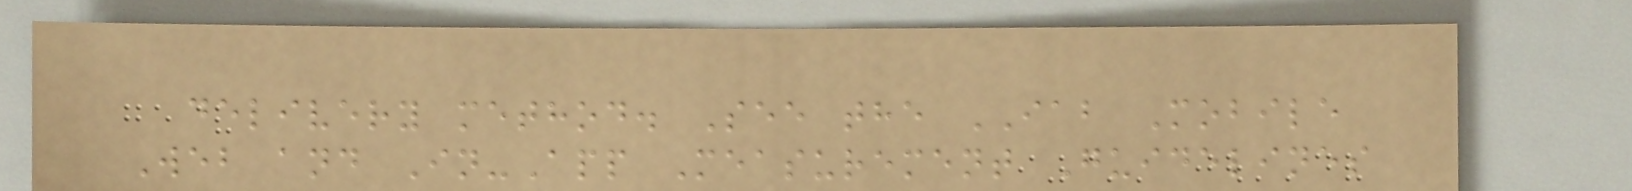delivery method. See the IAB Mobile
Web and In-App Measurement Guidelines
